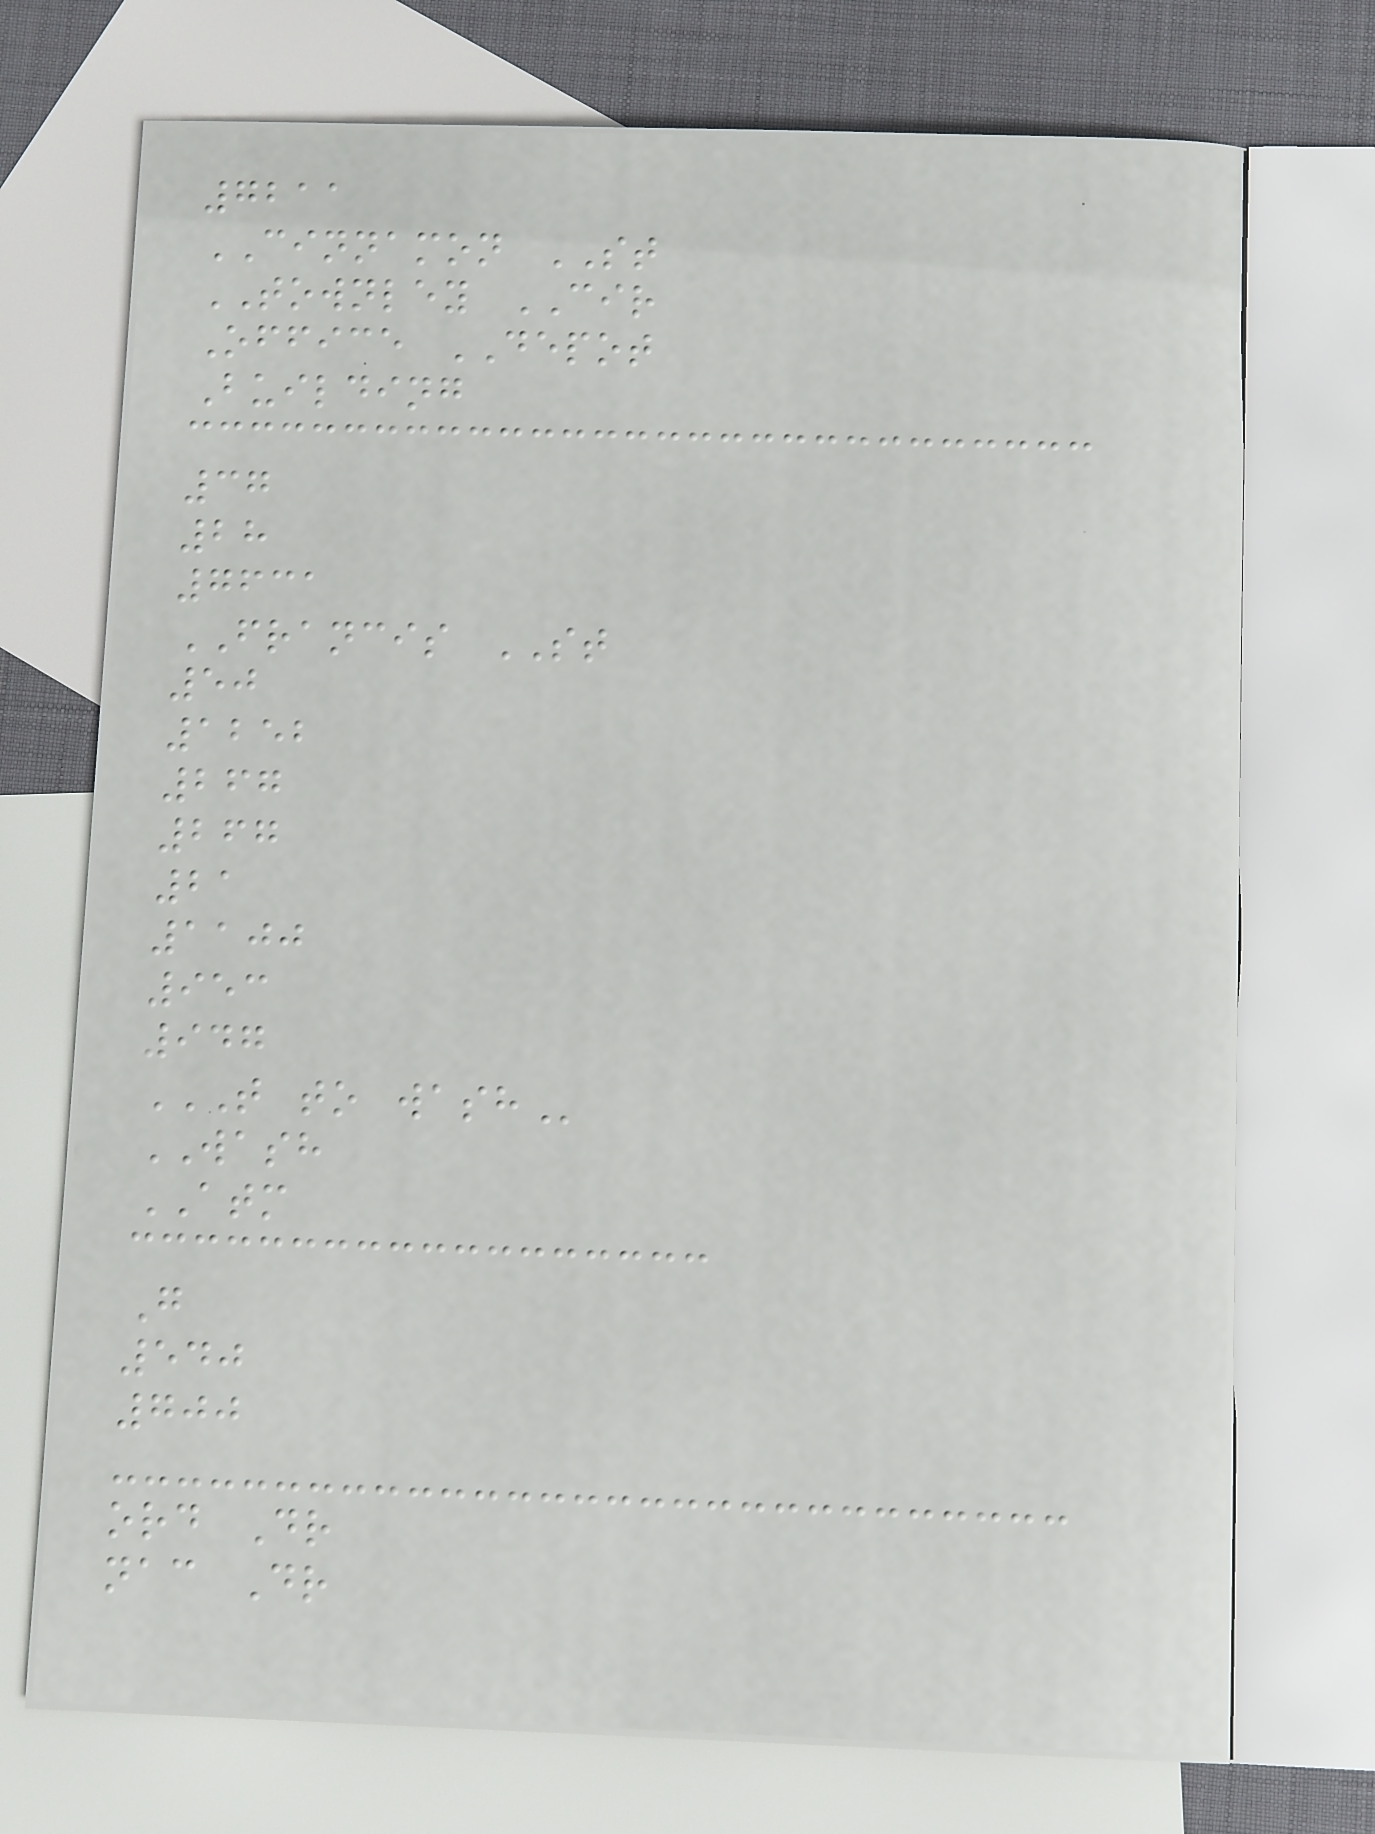7211
CINNAMON ST
TOWNLEY CIR
Office DEPOT
Building
37
28
7631
FRANCIS ST
50
1252
267
267
21
1100
953
947
T TO WASH
WASH
ATM
G
540
700
ord Dr
nac Dr
